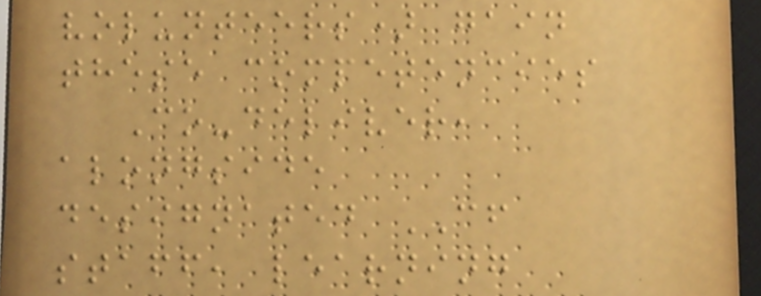volunteers) gain
these competencies
Co-deliver,
alongside
designated CF
staff, learning
